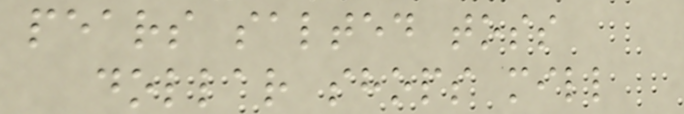pears salted toss
dollar shops mill
